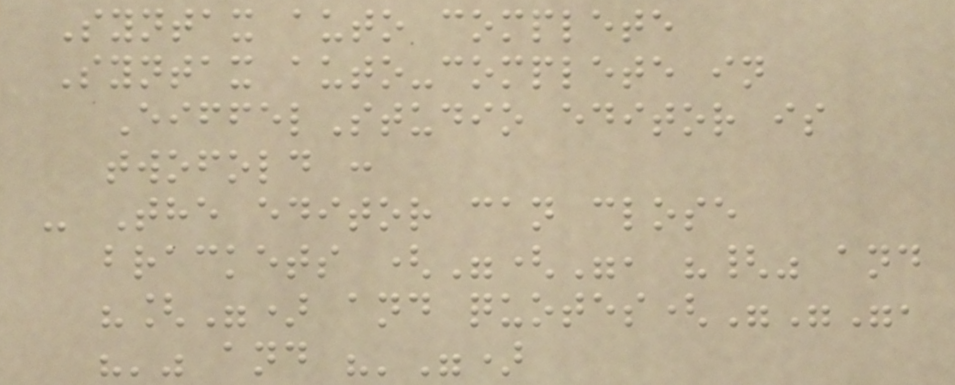Syntax auto complete
Syntax auto-complete in
EiffelStudio editor is
twofold :
- The editor can close
brackets ("(", "{" and
"[") and quotes(""",
"'" and "'")
